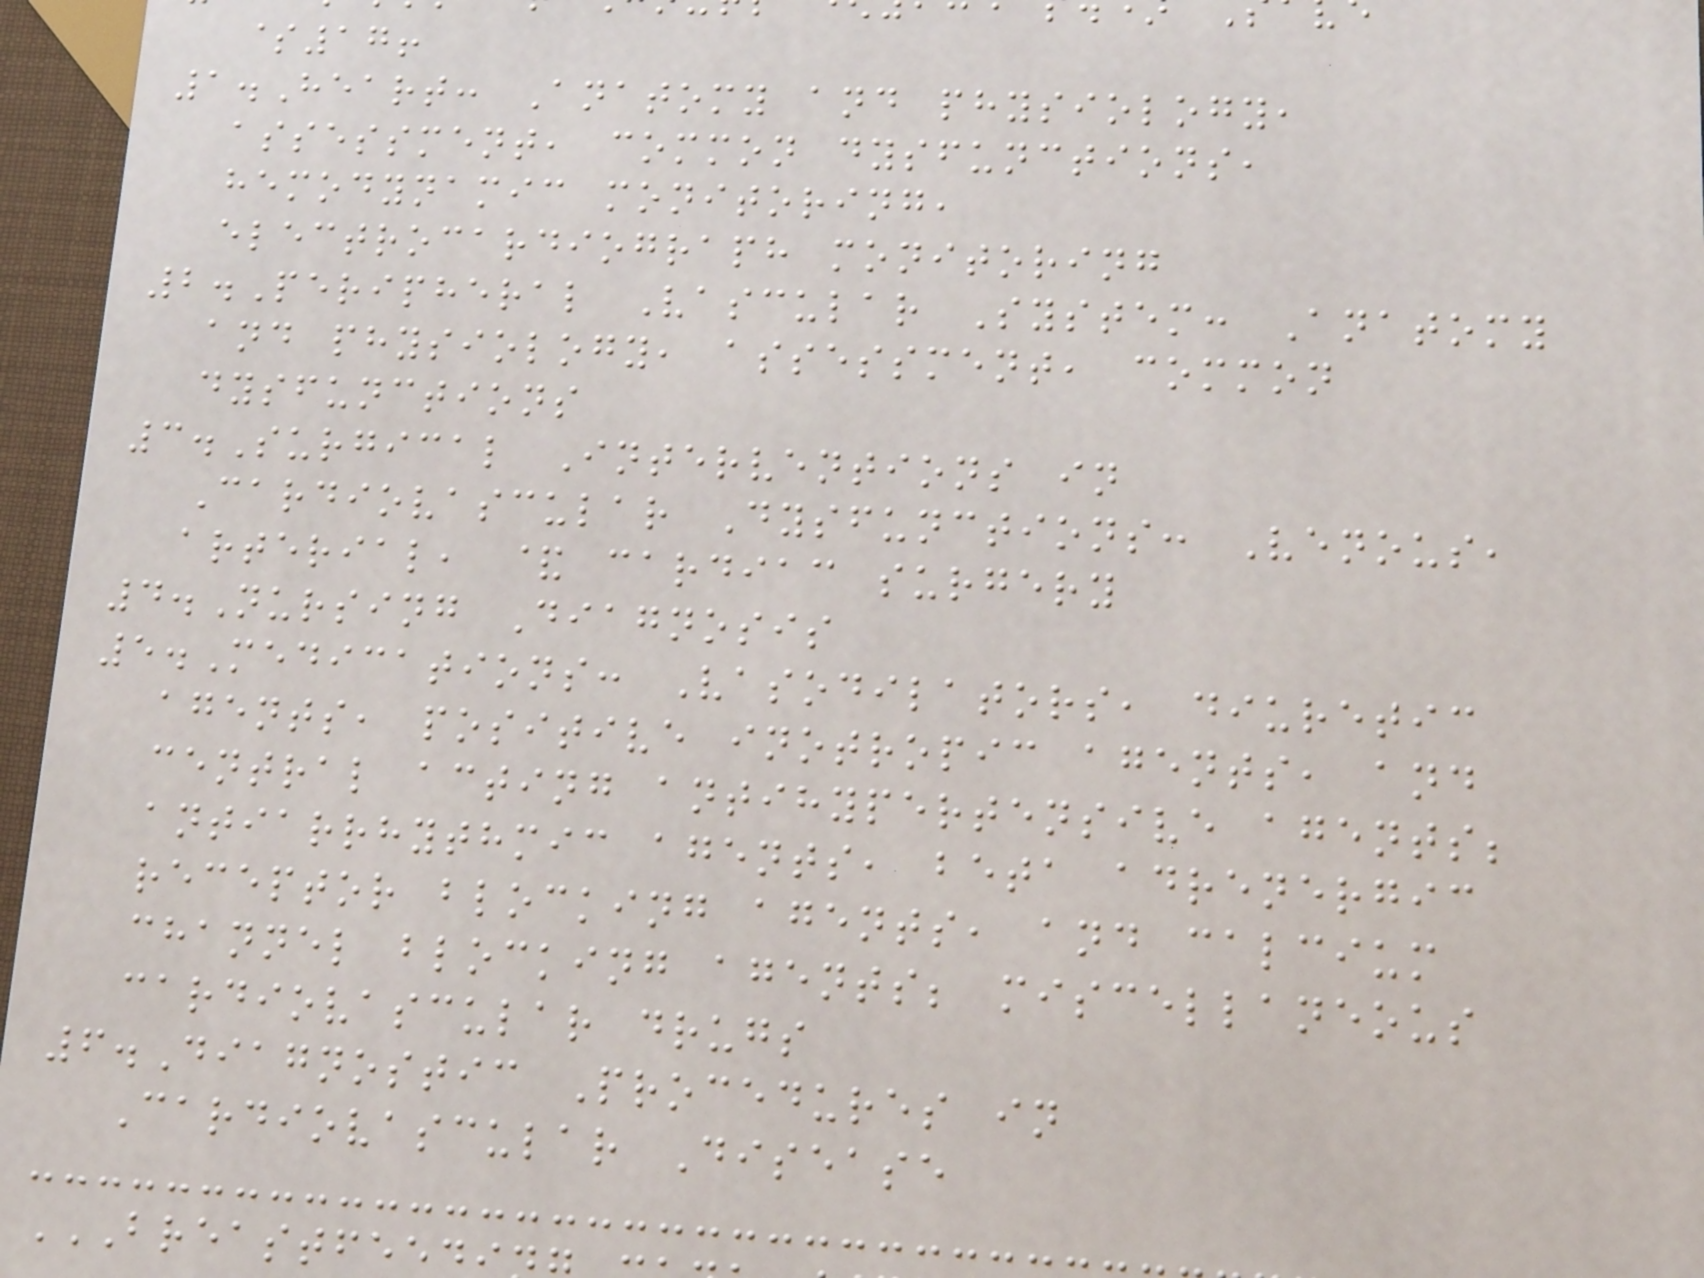$17!
1.Heart: Anatomy and physiology,
assessment, common dysfunctions,
hemodynamic monitoring,
electrocardiograph monitoring
2.Peripheral Vascular System: Anatomy
and physiology, assessment, common
dysfunctions
3.Surgical Interventions in
Cardiovascular Dysfunctions: Venous,
arterial, & cardiac surgery
4.Nursing Diagnosis
5.Medications: Vasodilators, diuretic
agents, positive inotropic agents, and
central acting antihypertensive agents;
antiarrhythmic agents, beta adrenergic
receptor blocking agents, and calcium
channel blocking agents; miscellaneous
cardiovascular drugs
6.Diagnostic Procedures in
Cardiovascular Disease
